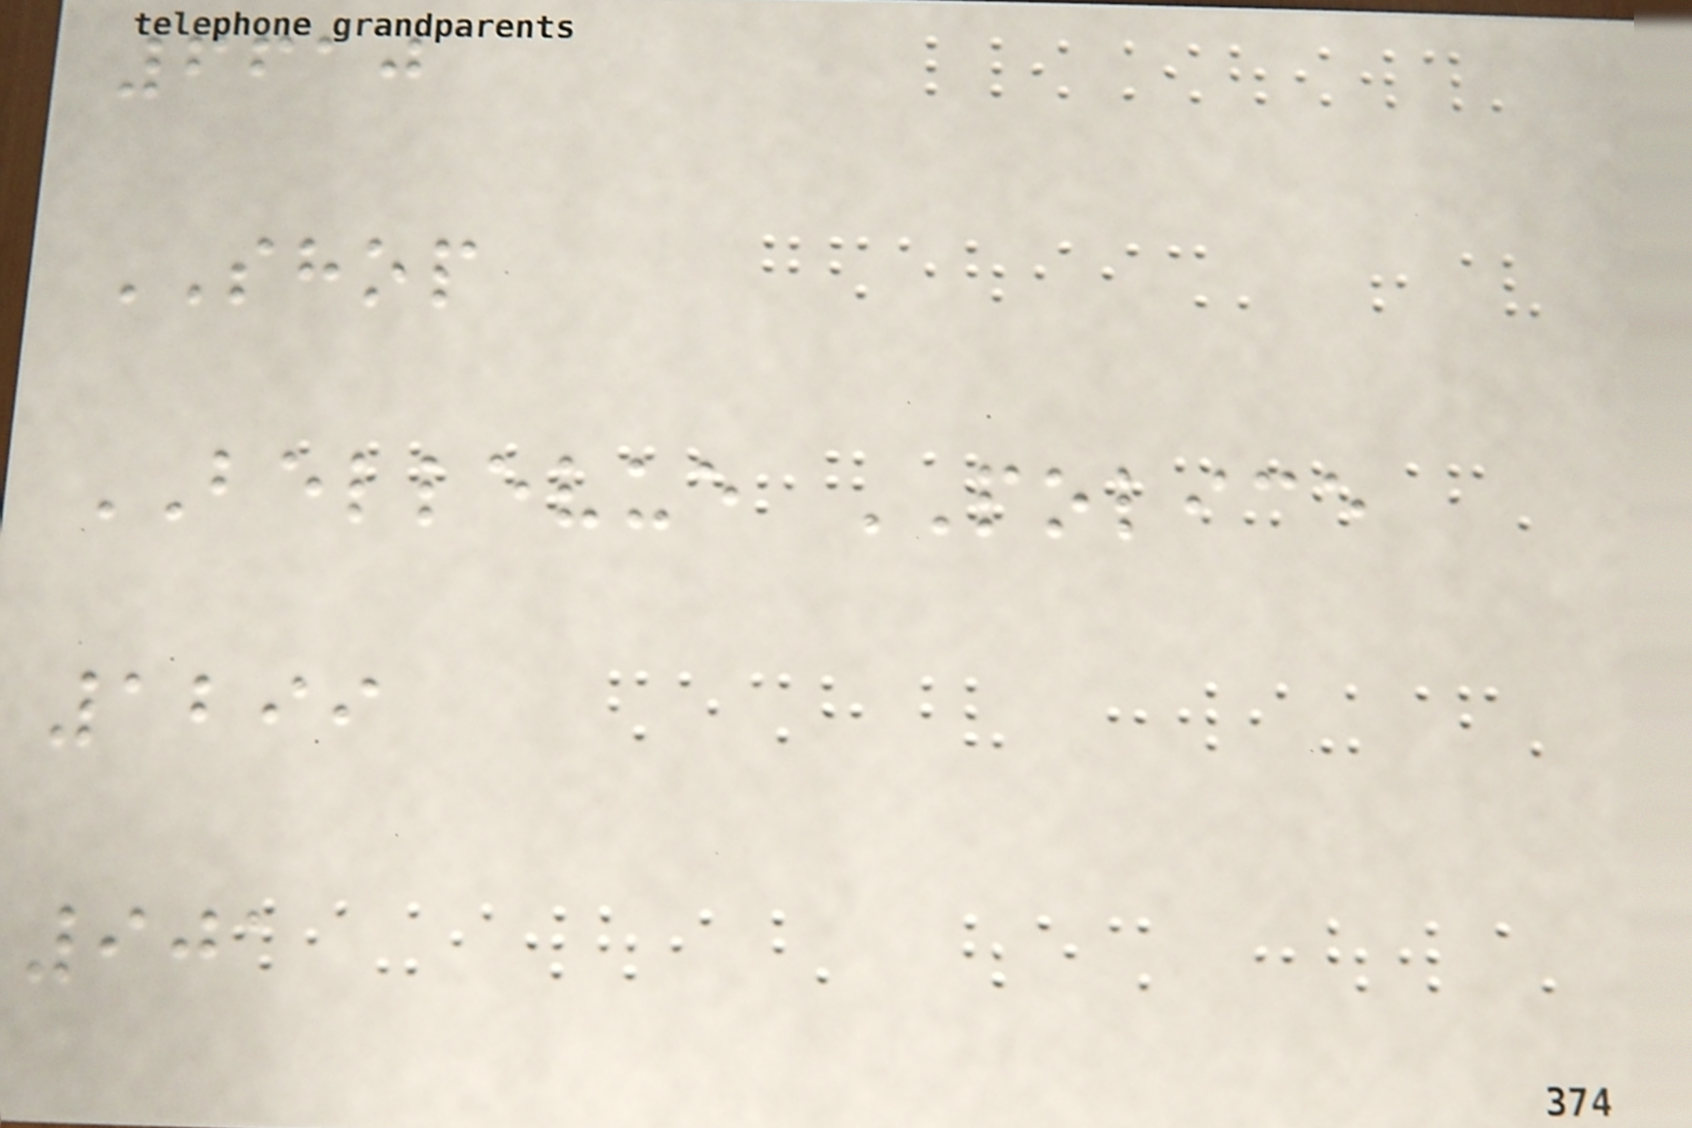6610
SHOP
BELLEVUE POLICE
1299
901
